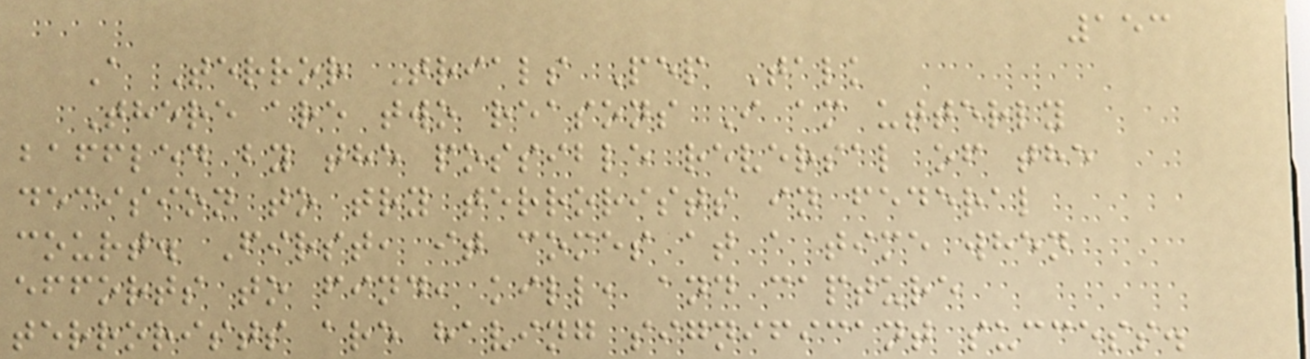153
A Terror Trials Pep Talk
There are two reasons I am utterly
baffled by the possible reversal of the
decision to try terrorists in federal
court. First, it comes at a time when
efforts to find, kill, and capture
terrorists are having significant success.
